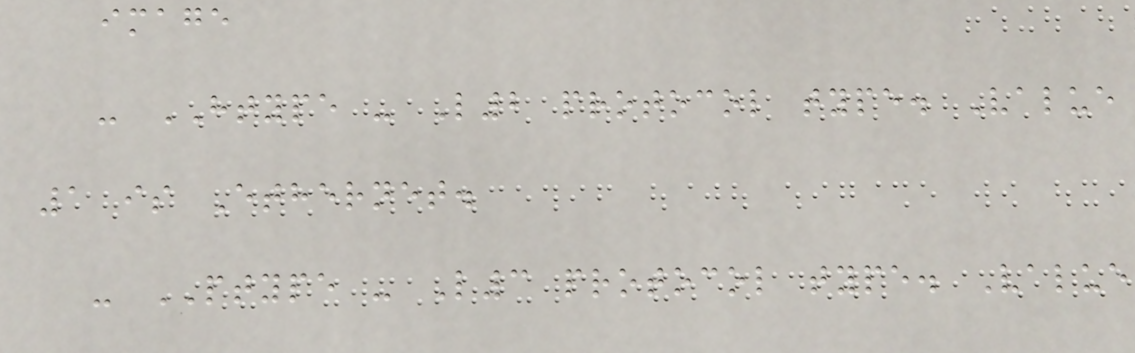image
- HTYPE - L2 protocol type. Value
1 is Ethernet.
- PTYPE - L3 protocol type. Value
